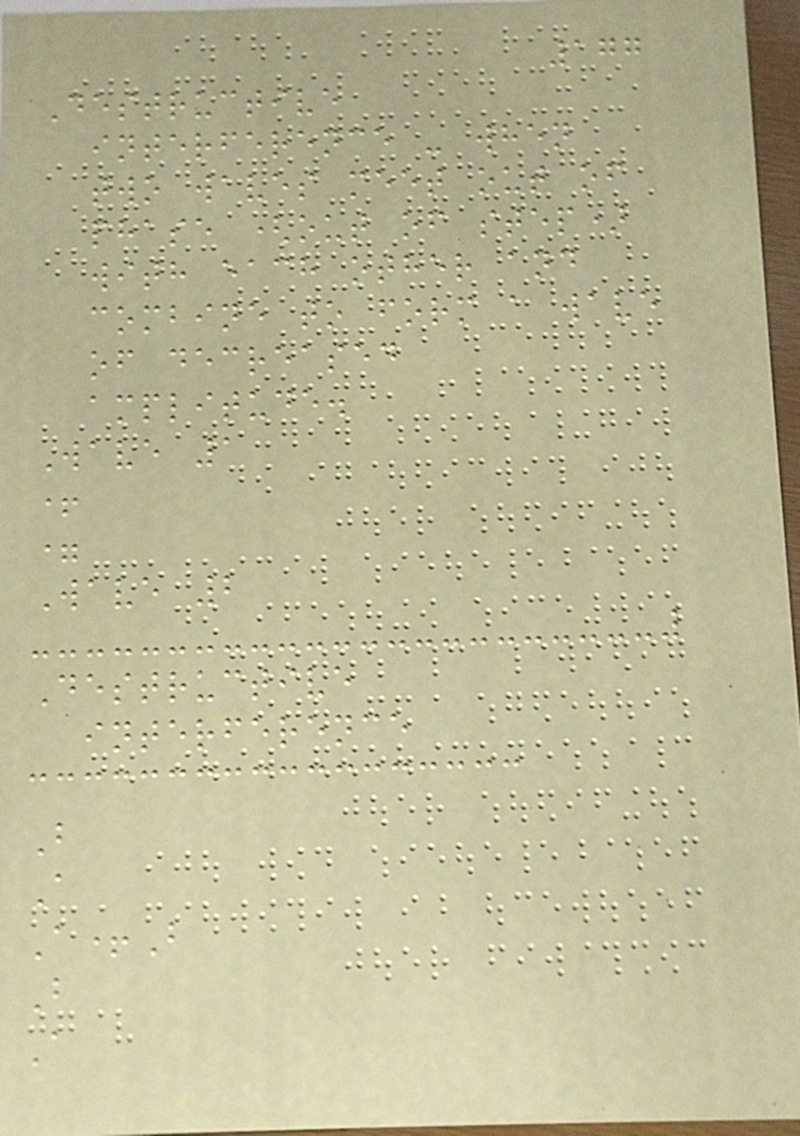177
Destructive
interference - when
two waves meet out of
phase (out of step)
with each other and
combine to form a wave
of decreased
amplitude.
Wave 1
+
=
Wave 2
Destructive
interference
B
A
A+B
B
A
